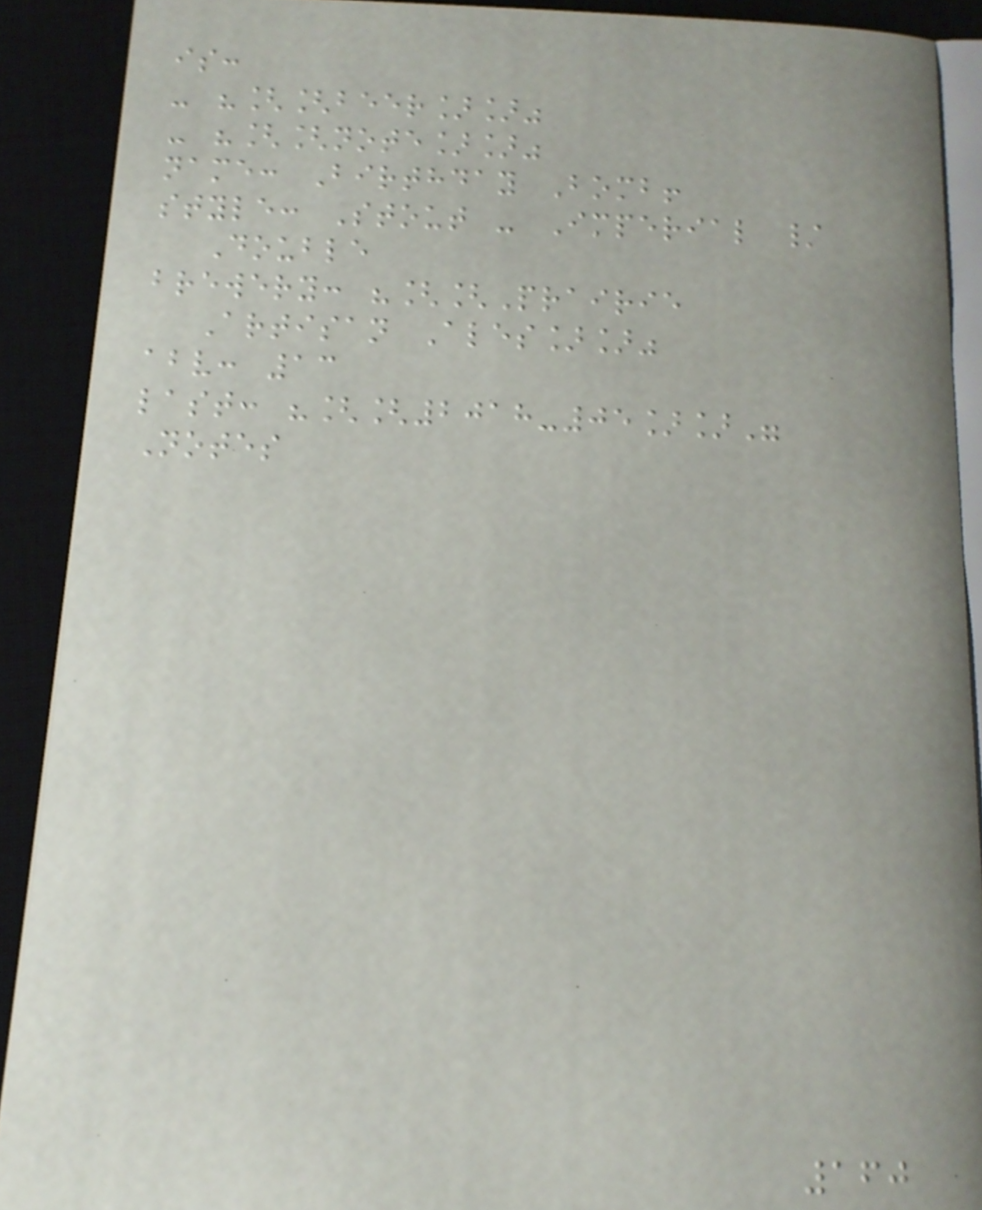is:
- "[[beer]]"
- "[[note]]"
name: Birthday Bomb!
style: Stout - Imperial /
Double
brewery: "[[Prairie
Artisan Ales]]"
abv: 13
last: "[[2018-05]]"
Notes
160
